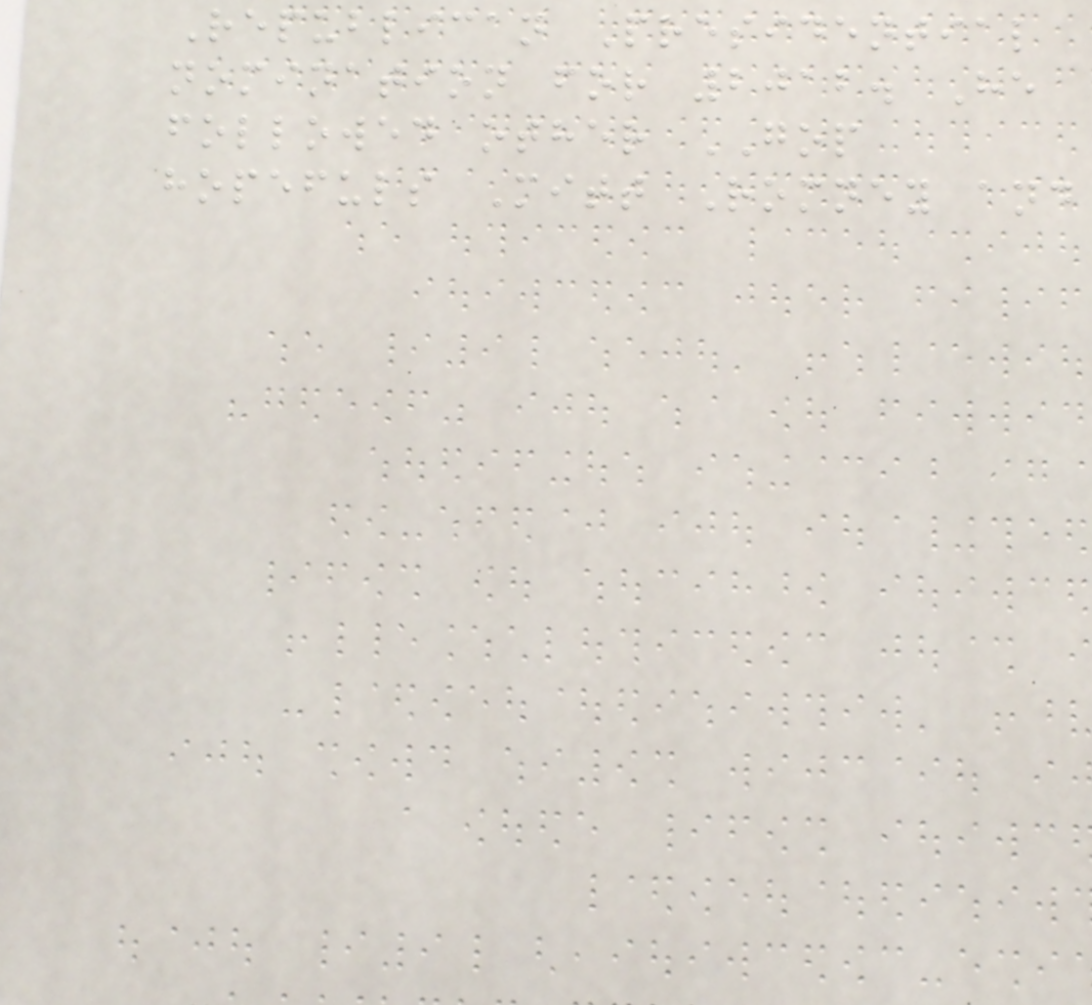Republican Presidential
nomination for 2012. He
followed other GOP
hopefuls Mitt Romney and
